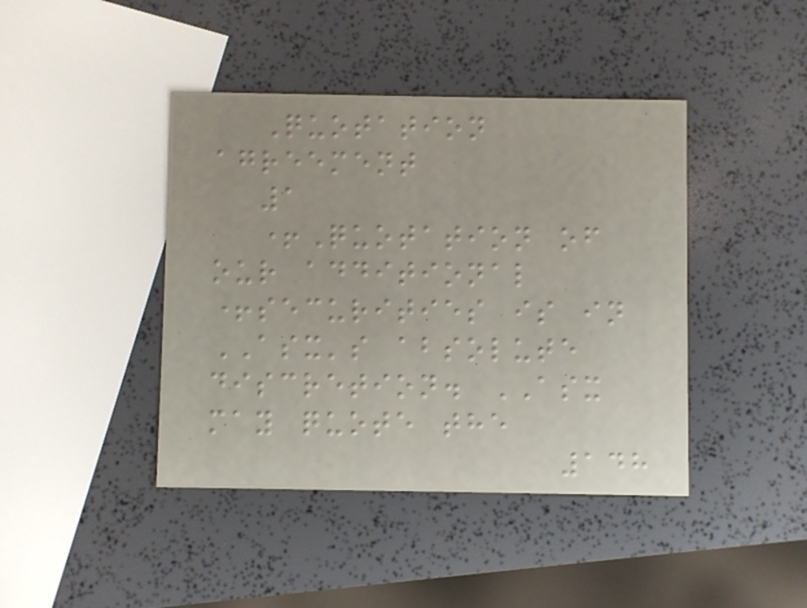Quotation
agreement
1
+Quotation of
our additional
+securities is in
ASX's absolute
discretion. ASX
may quote the
148
